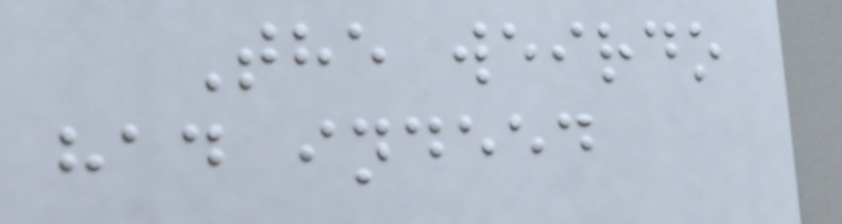The weirdo
had indeed
